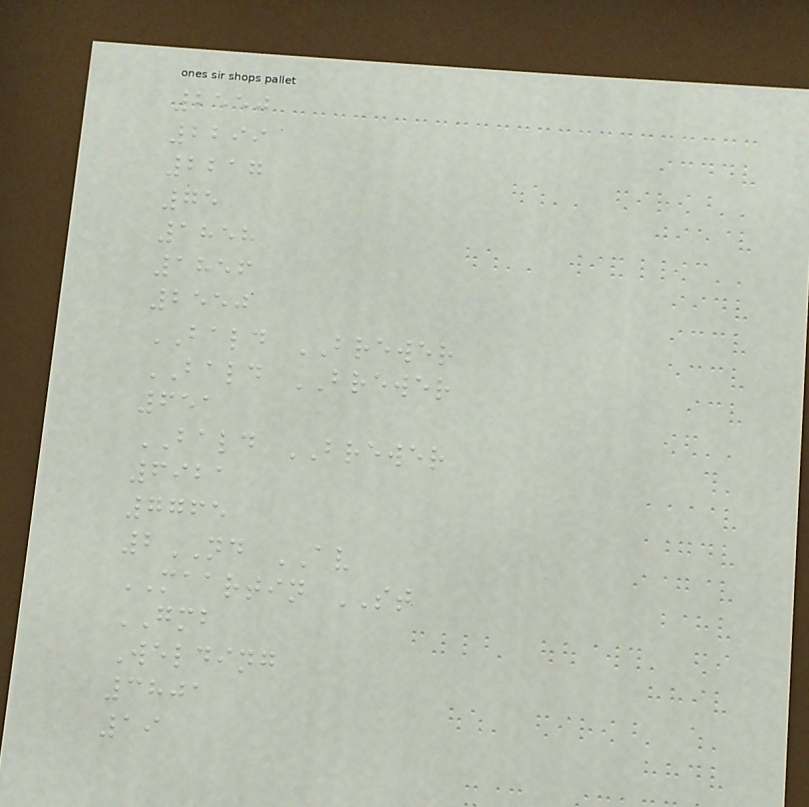2550
2299
2217
75
1858
1856
2550
BALD BREWER
BALD BREWER
651
BALD BREWER
6921
7765
2ND AV
MAARTIN ST
GMB
Welding
3801
19
